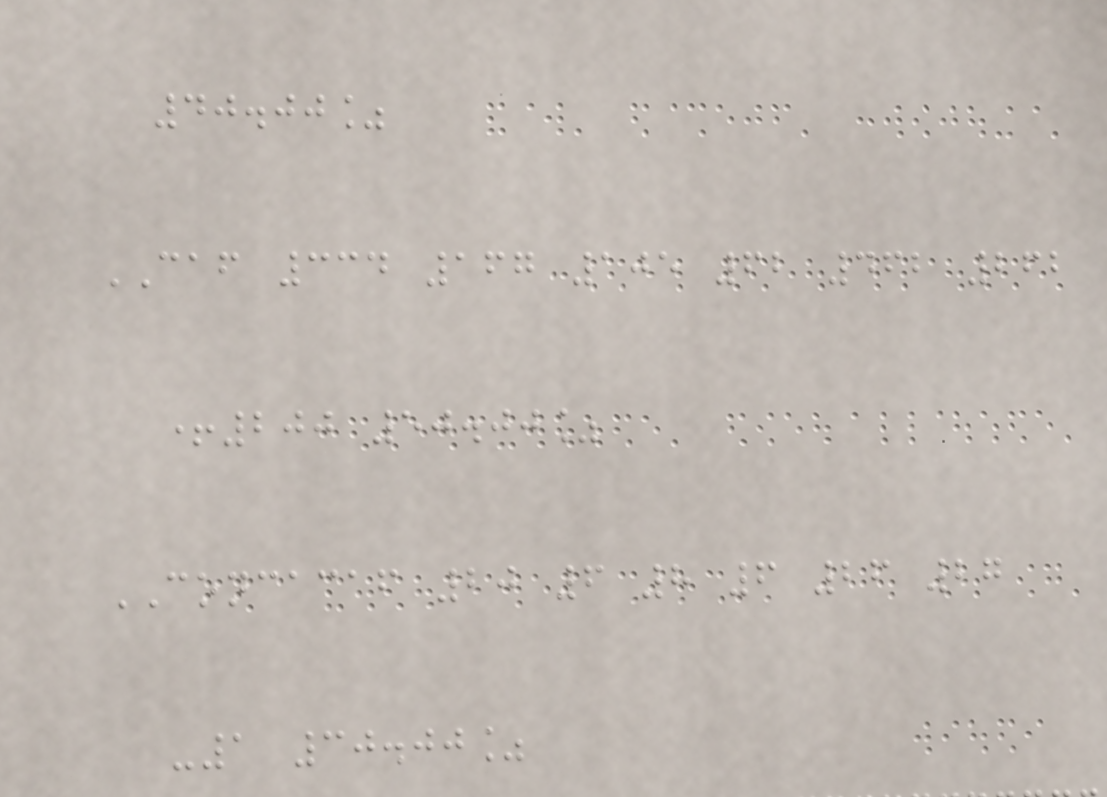40.00%
CAF 334 167 105 62 462 262
+200 50.00%
CONCACAF 20 6 8 6 26 27
-1 30.00%
